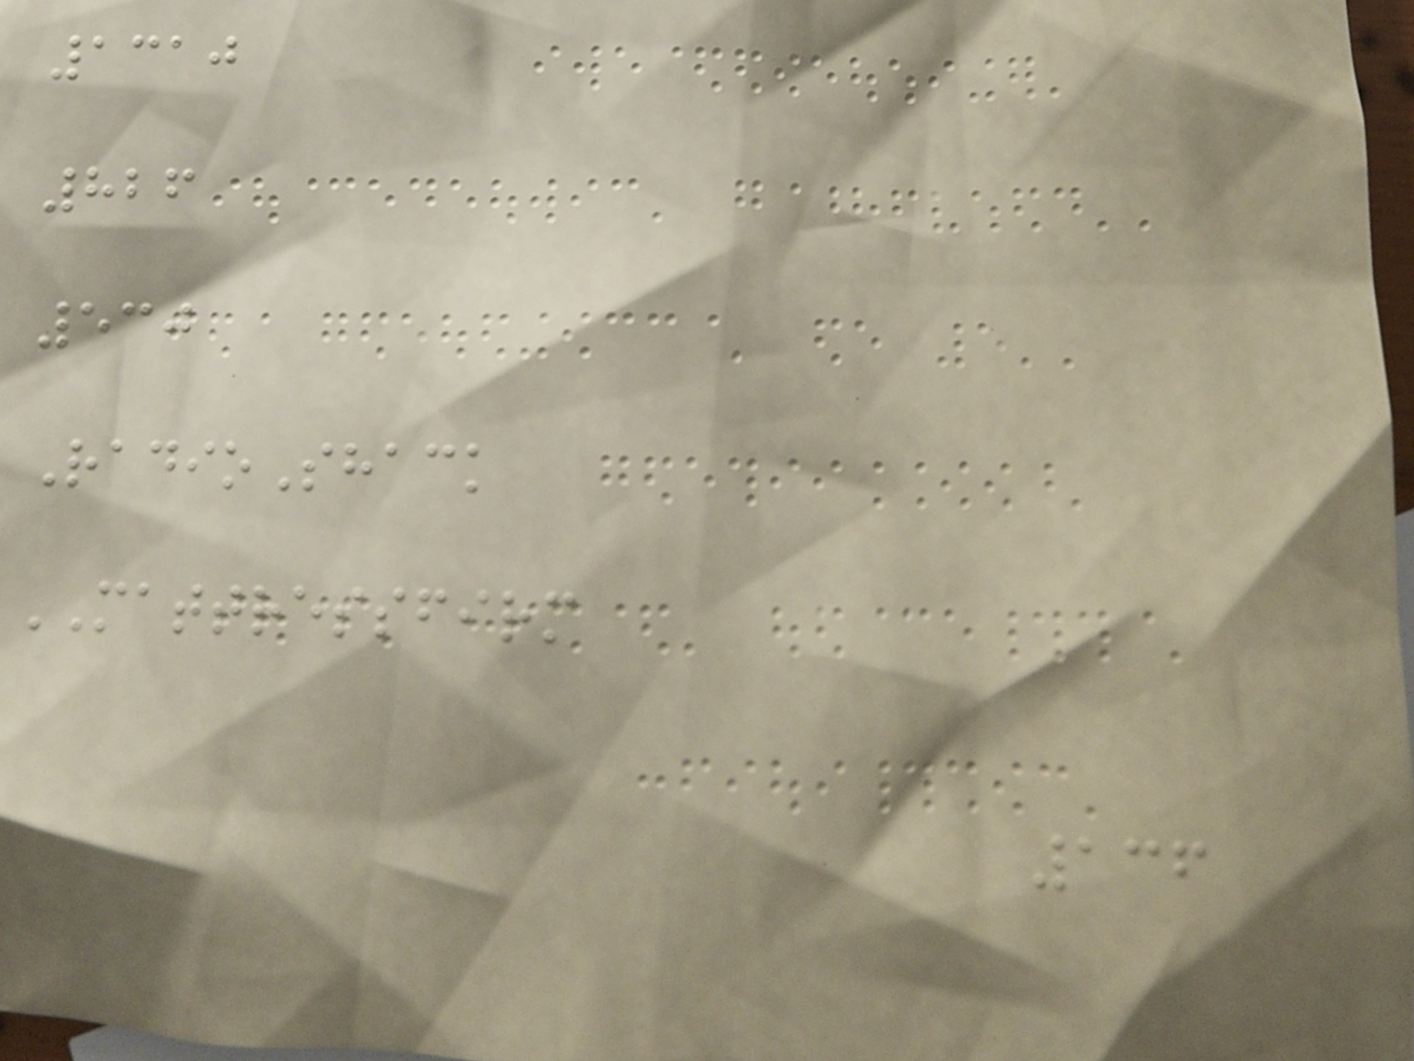1310
826
530
RadioShack
MATTRESSFIRM
136
